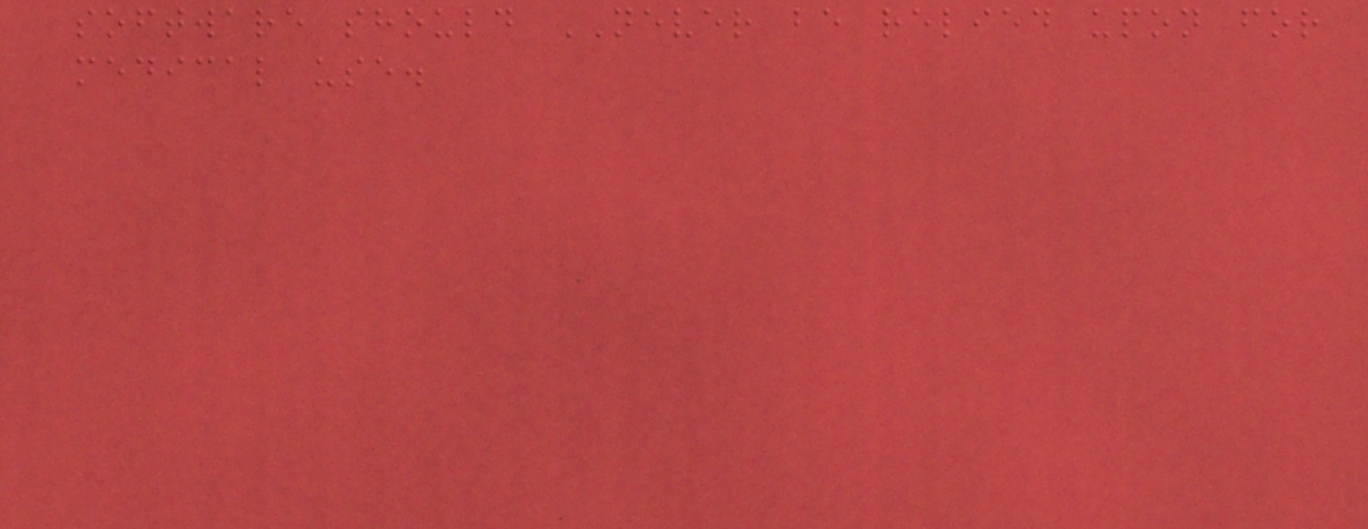software should NEVER be relied upon for
medical use.
